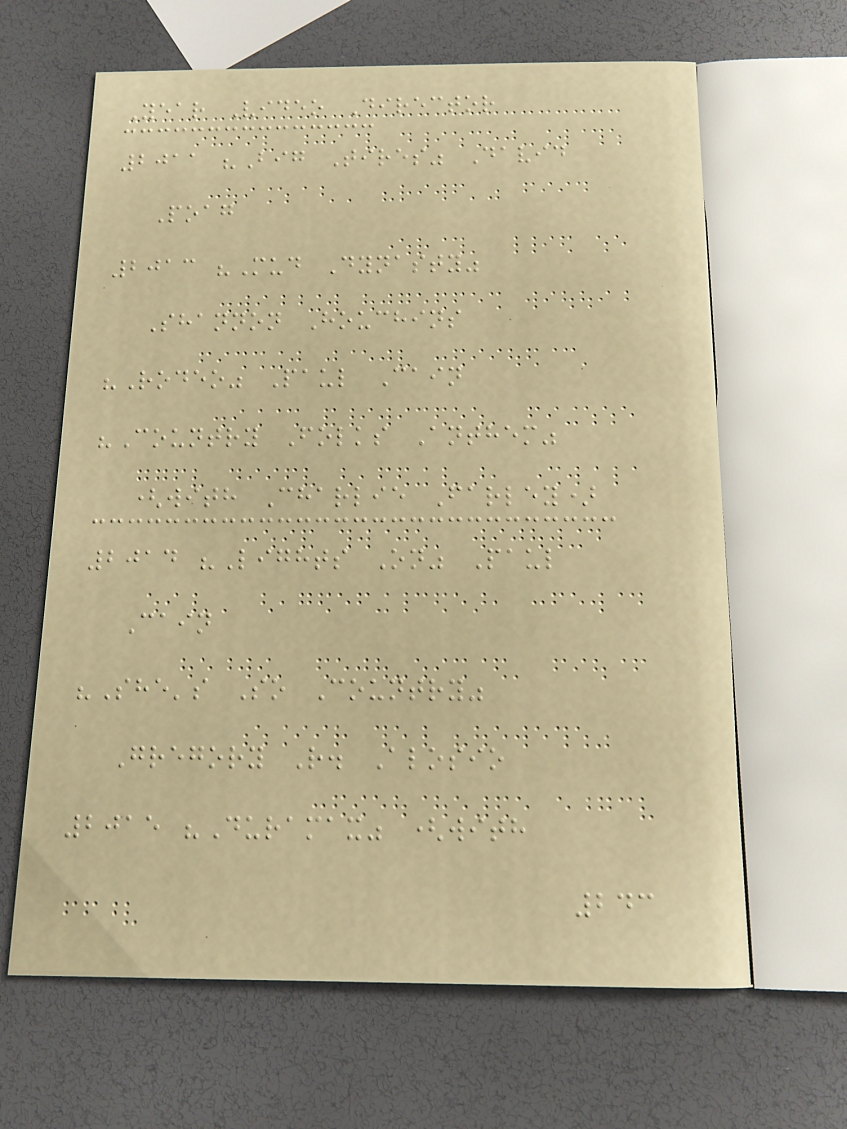Year Video Director
2011 "Big Tires" David
Poag
2013 "Mud Dynasty"
Shannon Houchins
"Rodeo" Paul Cain
"Country Folks Anthem"
(with Charlie Farley)
2014 "Lights On" Paul
Cain
"She's So Country"
Gregory R. Alosio
2015 "Duramax" (with
243
